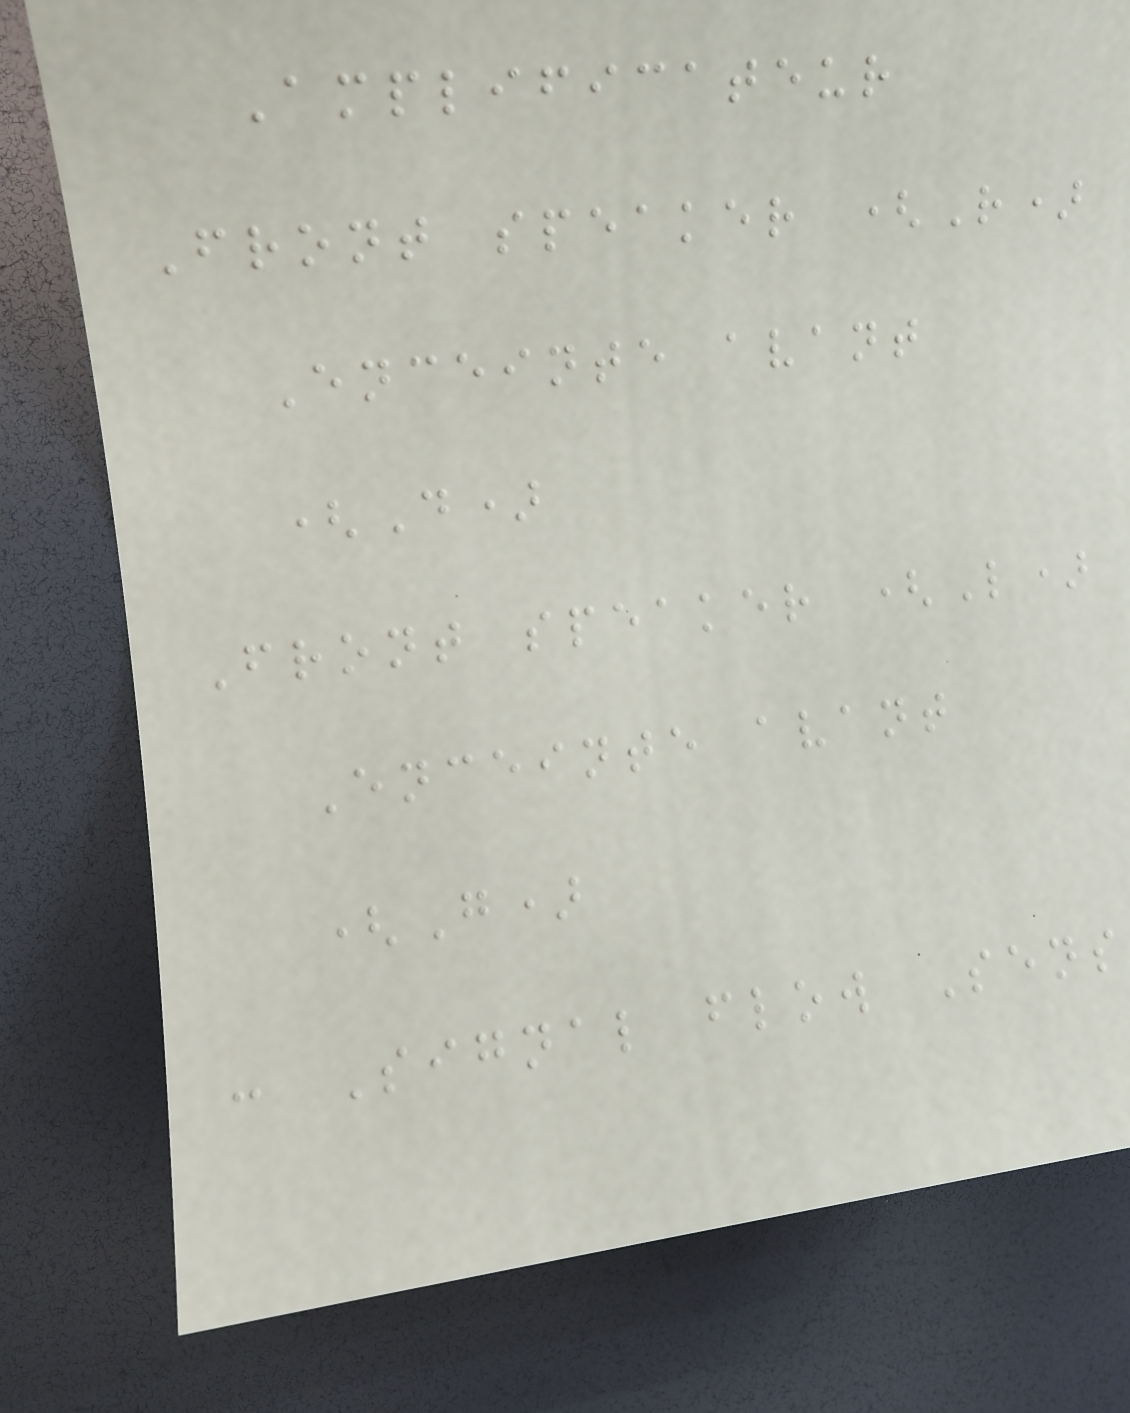Amplificateur
Front speaker (R)
Enceinte avant
(D)
Front speaker (L)
Enceinte avant
(G)
: Signal flow Sens
